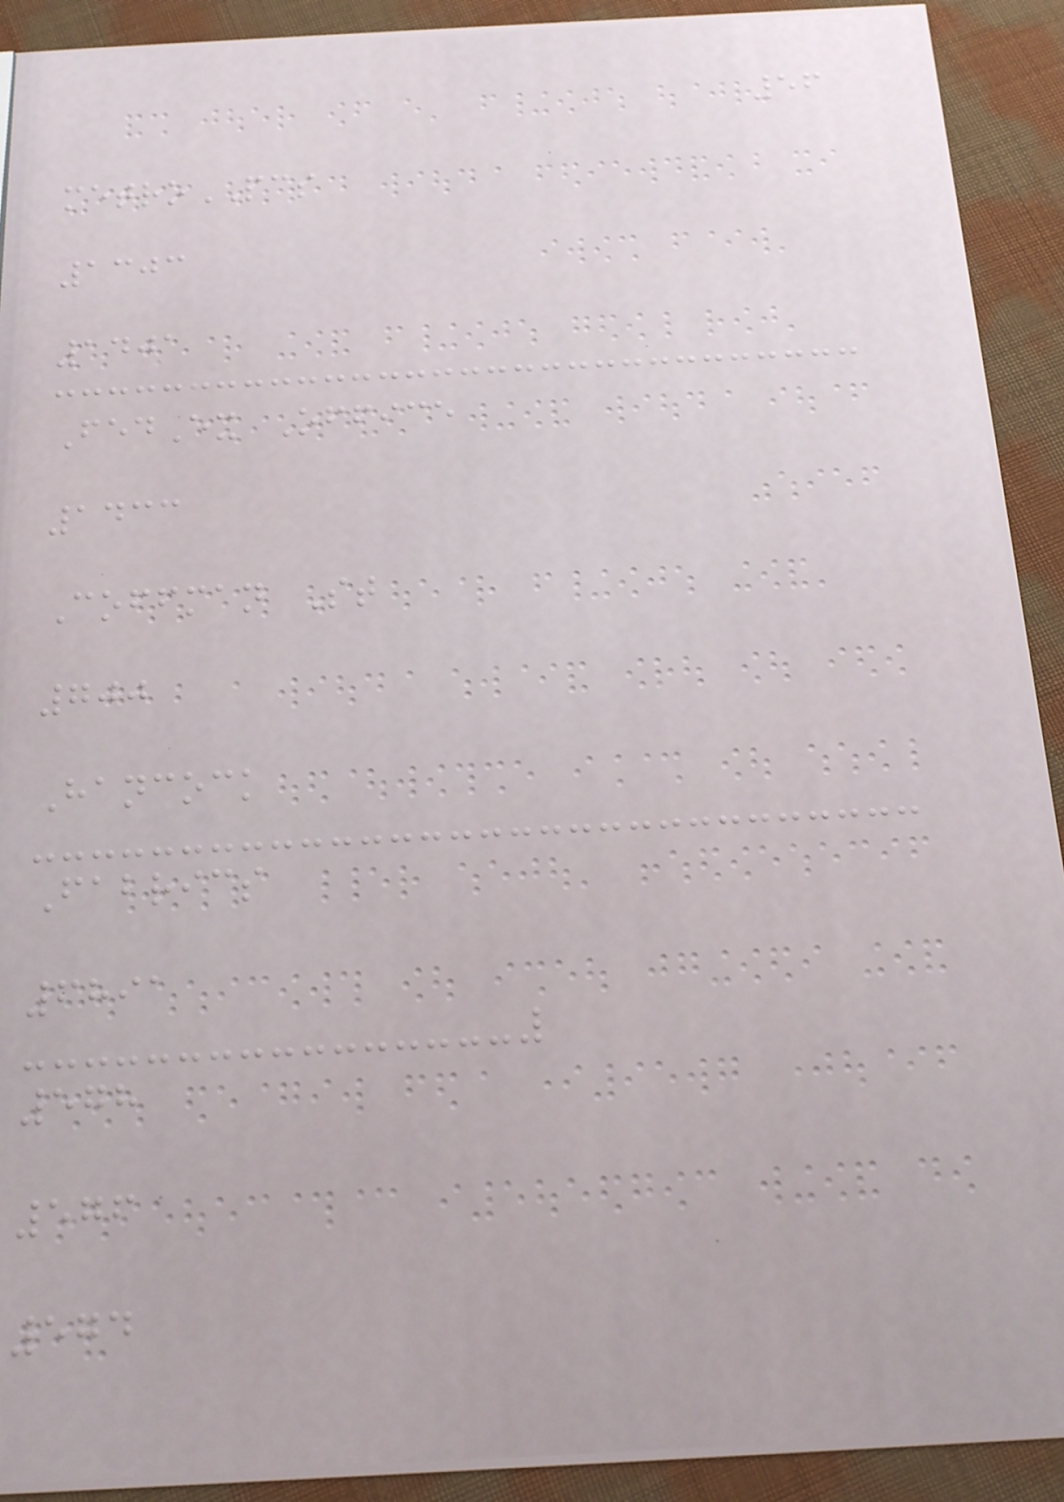56
metroPCS
1303
1401
FedEx Office
1433
Coffman St
700
Hancock
Fabrics
6891
578
576
574
